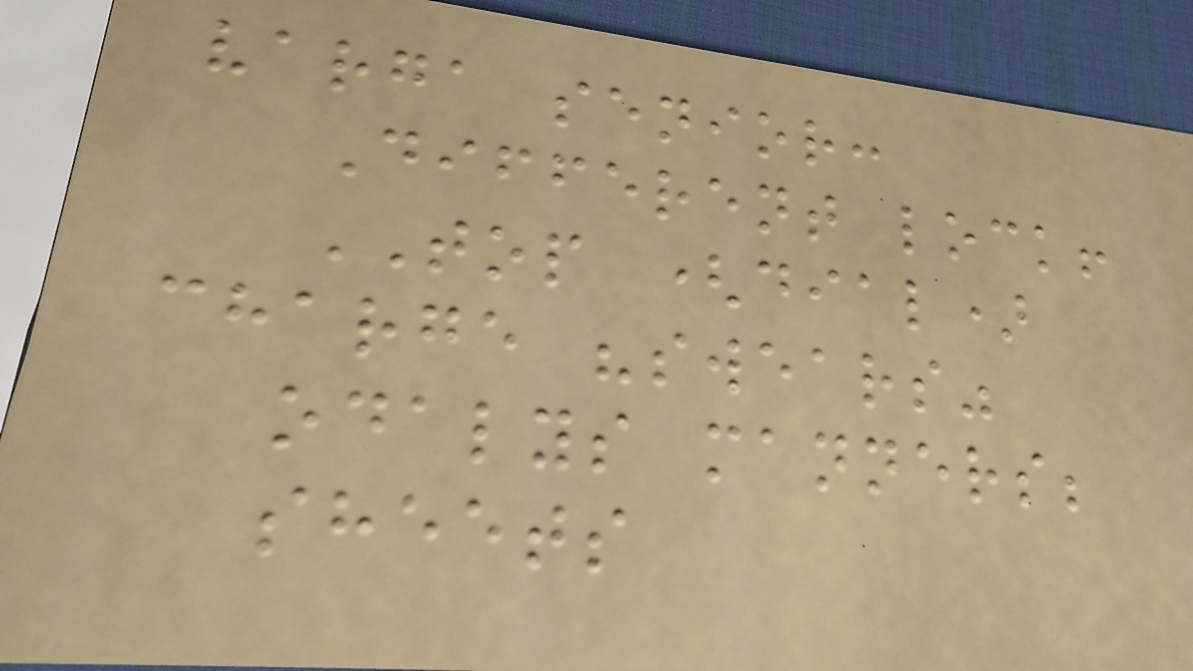varga senior:
Different lock!
TOP (dial)
charge "swears"
odalys manners;
sheets
